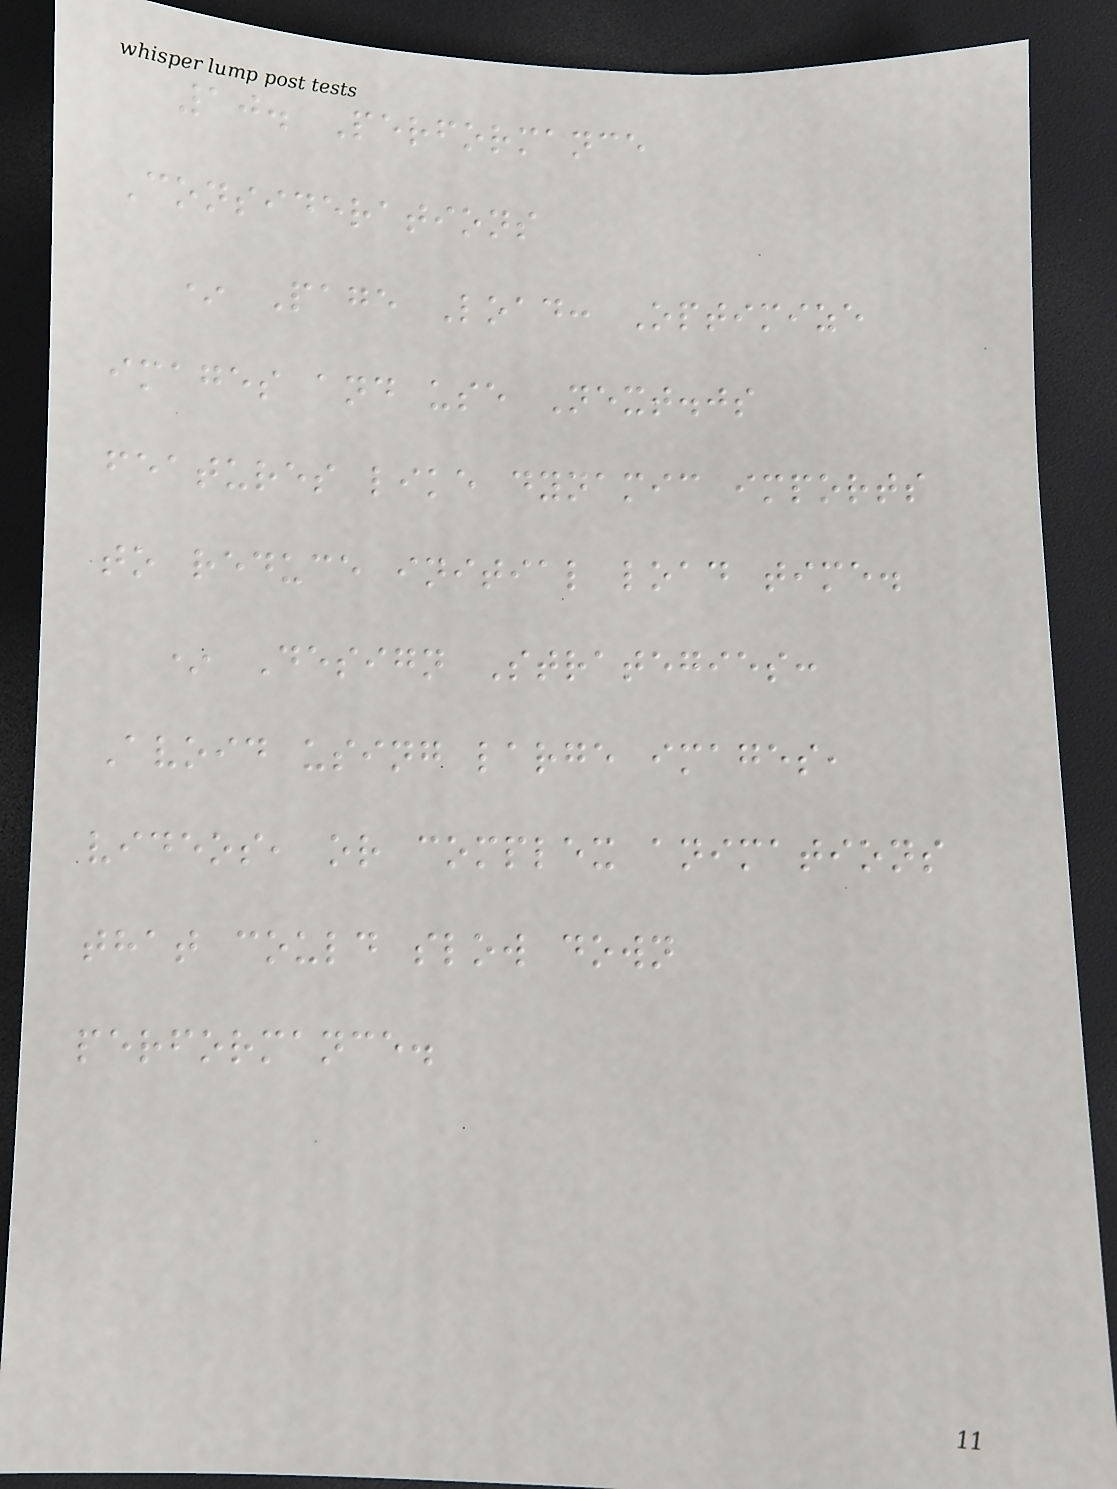10. Performance
Considerations
* Page Load: Optimize
images and use Next.js
features like dynamic imports
to reduce initial load time.
* Design Strategies:
Avoid using large images,
videos, or complex animations
that could slow down
performance.
